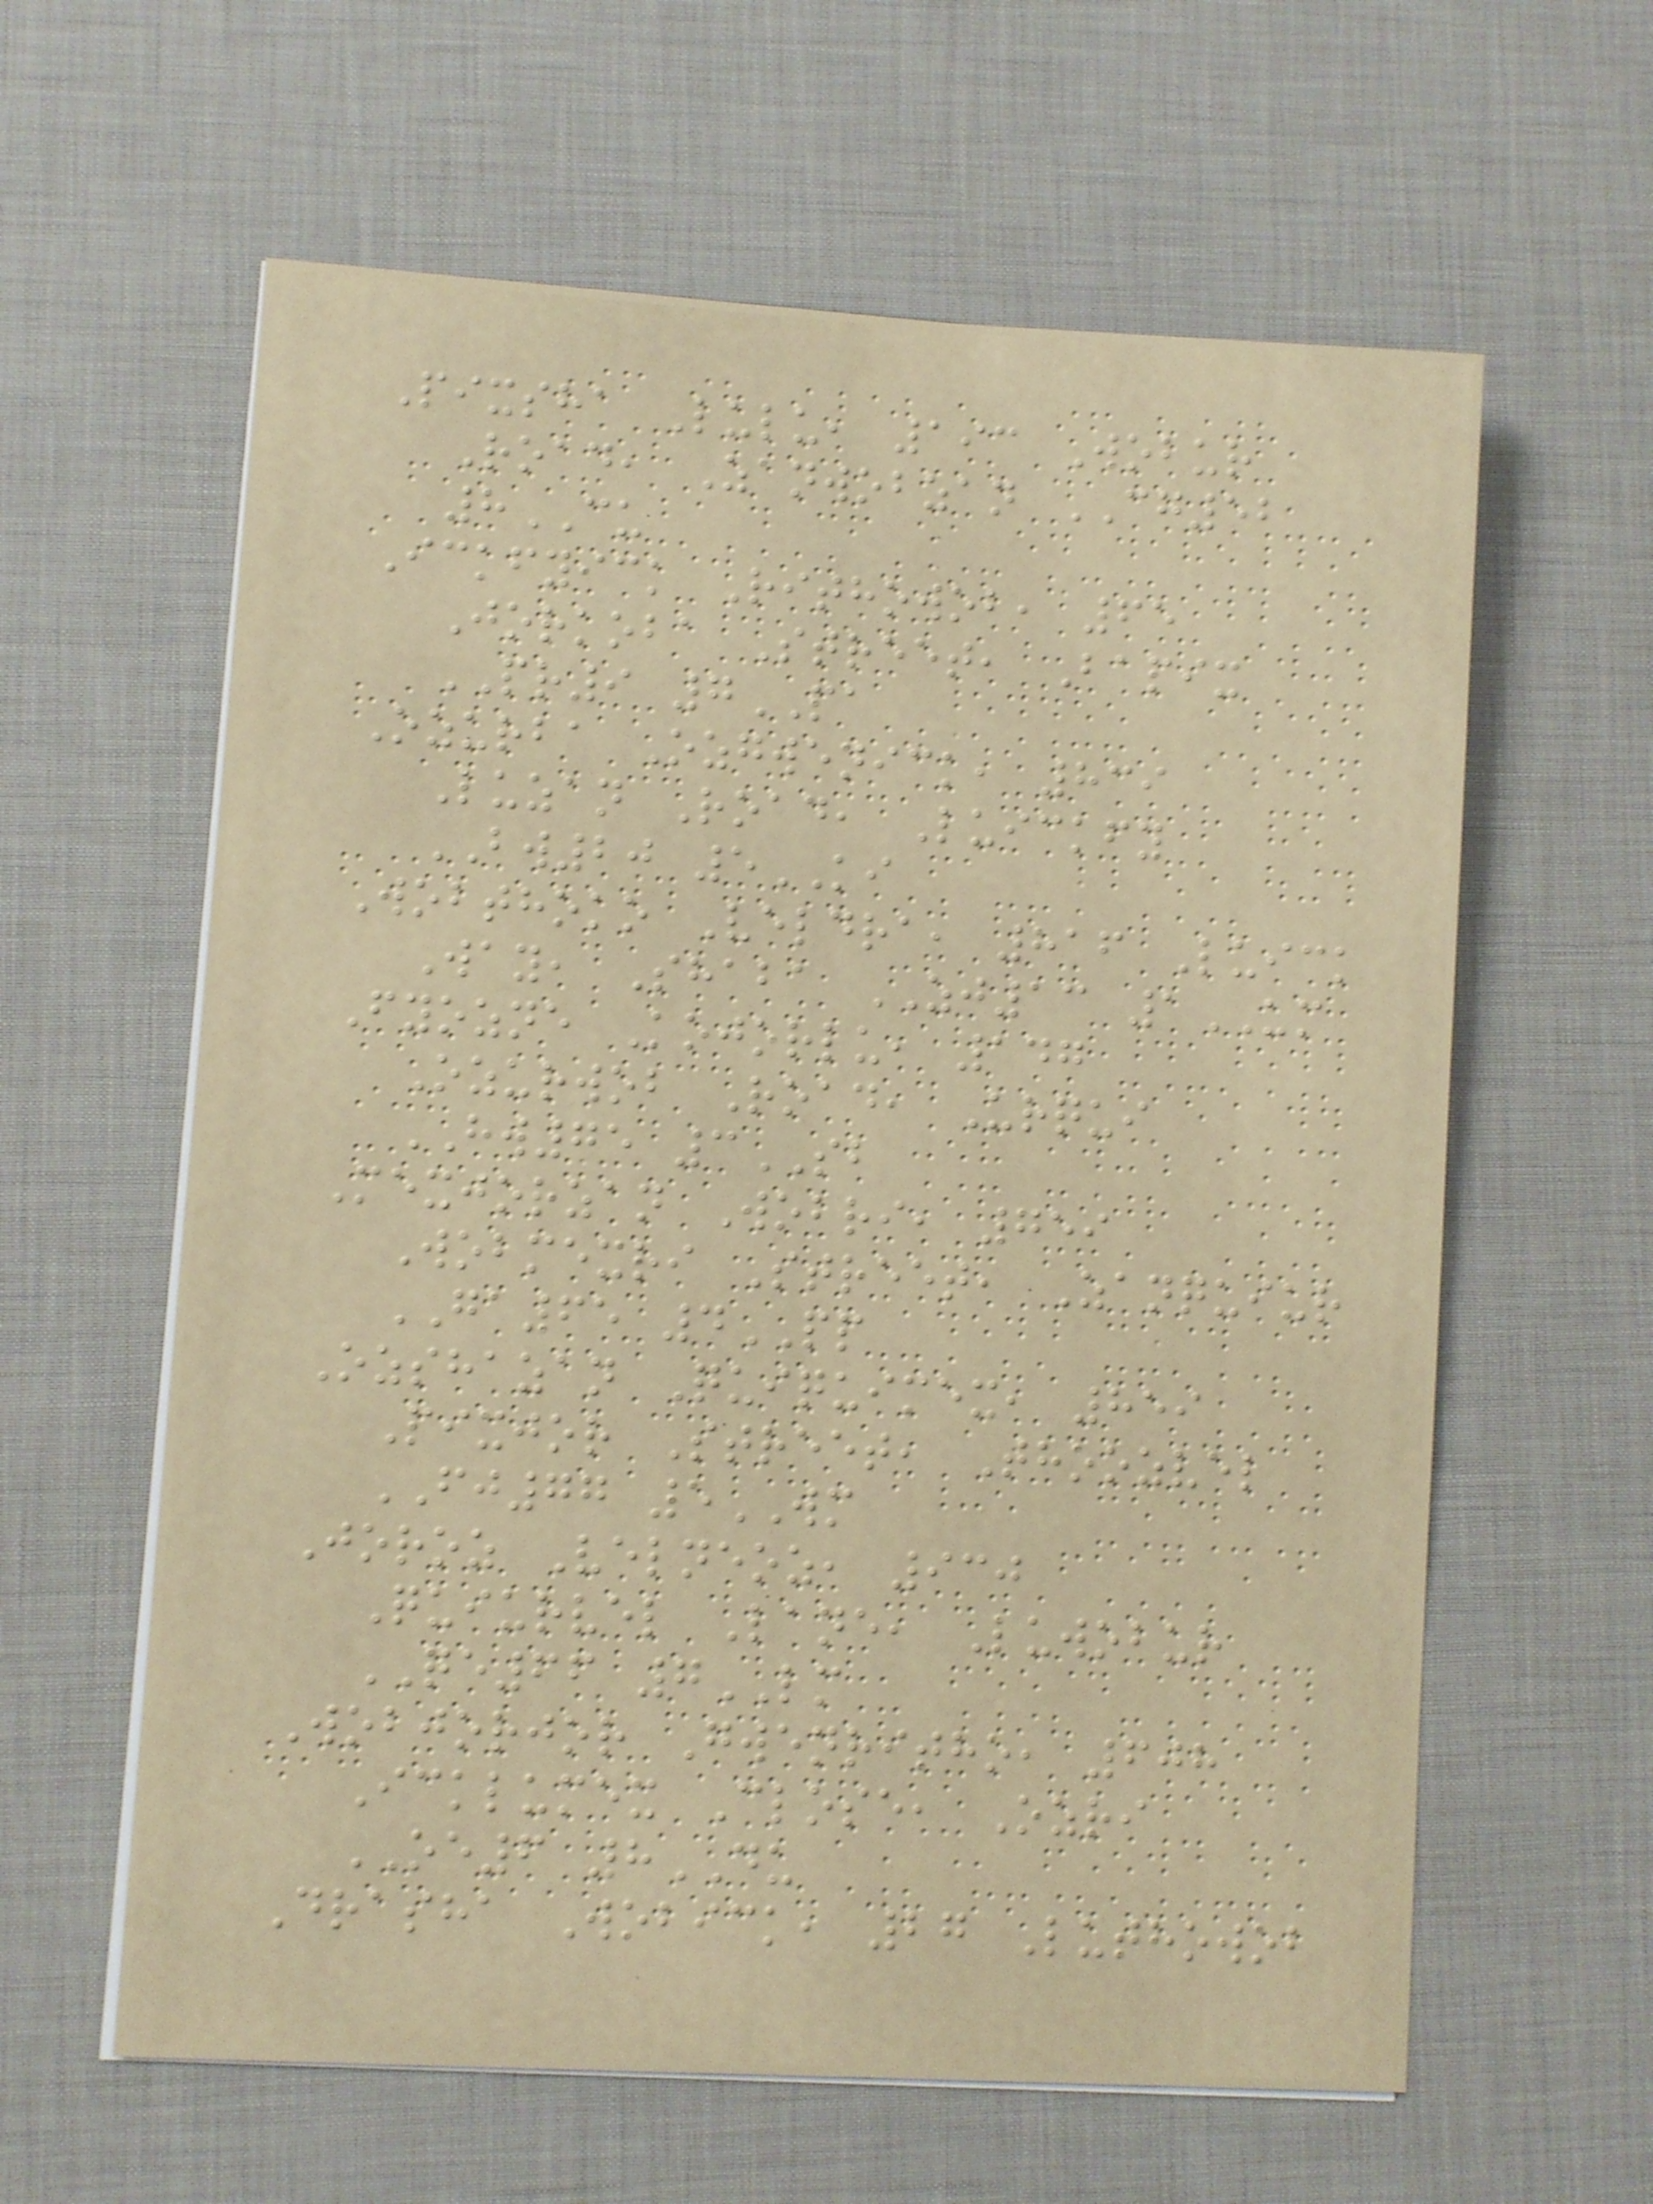Pixsha Lulu, 193 Wobur
Road, Zanwobzan CG52
8CU
Ickfyick Rithowob, 65
Jorkoba Street, Bapix
PR9 7PA
Ozurba Ozgwenick, 839
Luzan Road, Luickfy
BW20 5KI
Wobthoko Veldra, 816 Luick
Way, Shaba ZJ13 1UM
Fyozne Kojorlu, 147
Ozurwob Road, Urqui
HW75 3SB
Mexjorzan Wobri, 759
Wobmexri Street, Zanquiur
GA65 4PP
Ozshazan Quiquimex, 859
Pixjor Street, Thoozvel
FJ77 5WM
Joroz Velneoz, 930
Quiurvel Lane, Luwobur
QE66 7LM
Wobjorjor Gwenritho, 608
Icklumex Close, Ozri
OE6 8DU
Drasha Wobick, 27 Luthowob
